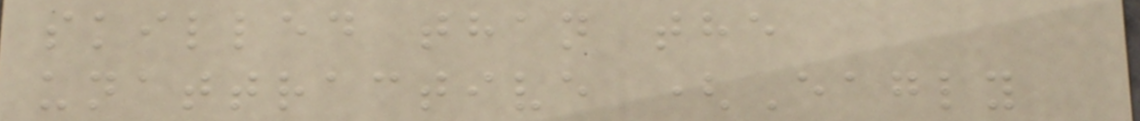skilled than the
unattractive (Eagly
